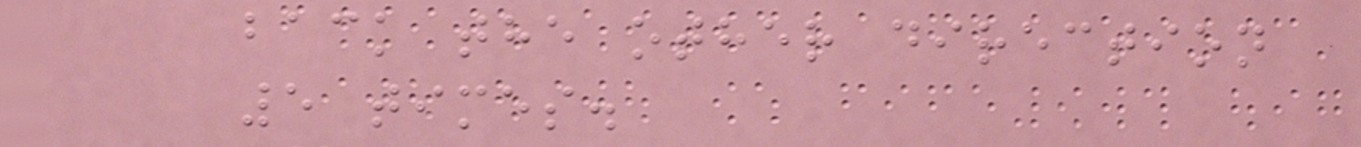back the other direction
5 times.
